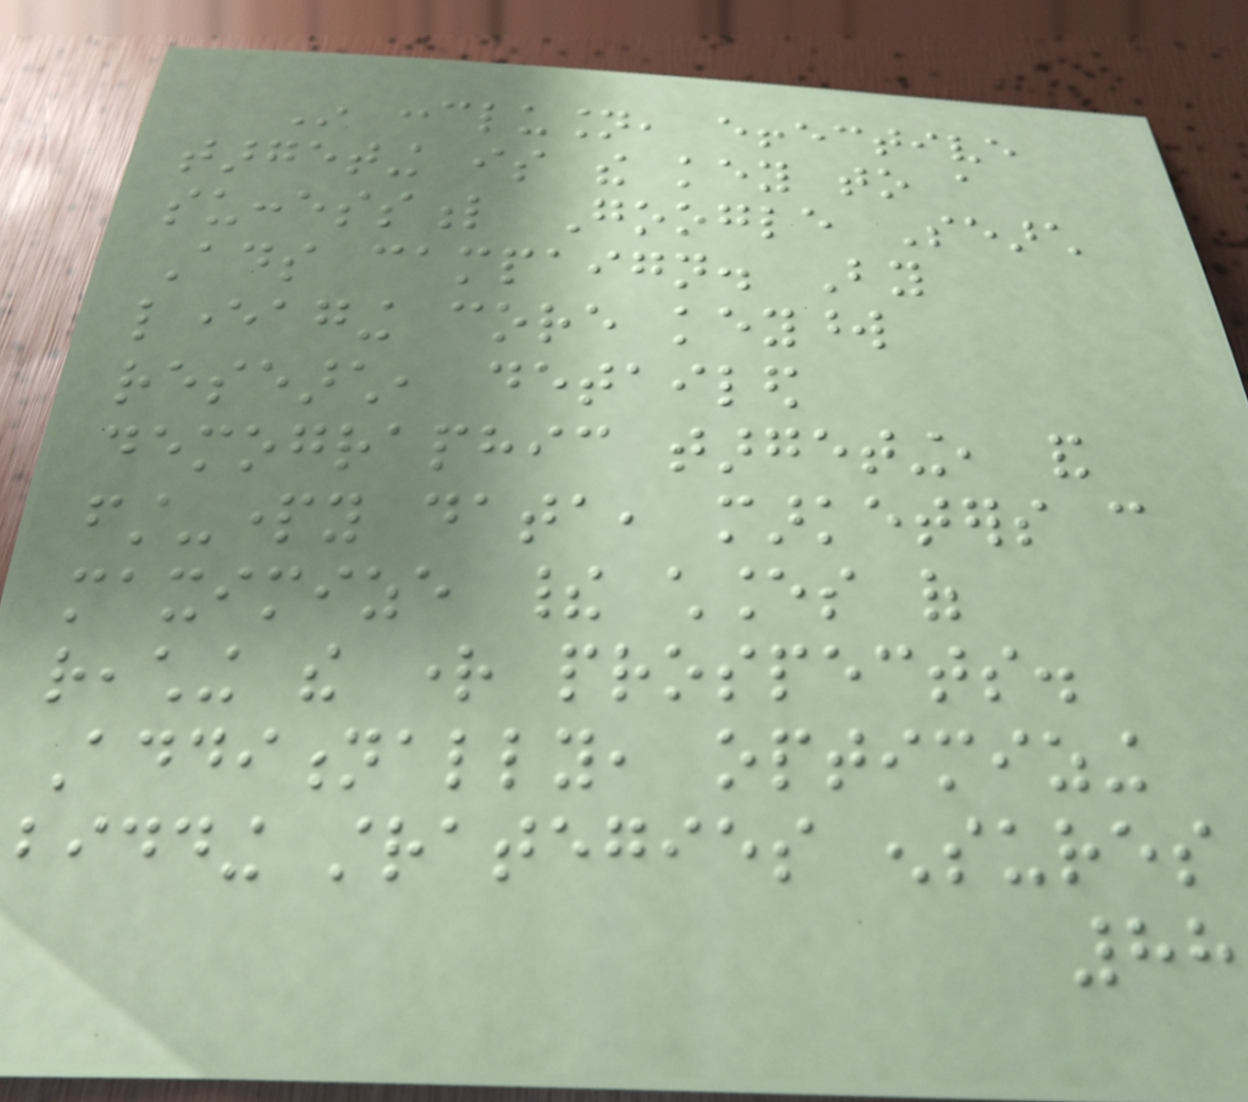In conclusion, effective
targeting is the key to a
successful Google Search
Ads campaign. By
leveraging core keyword
research, detailed
demographic targeting, and
first-party data, marketers can
maximize their chances of
reaching the right prospects.
Additionally, optimizing
bidding strategies ensures
88
